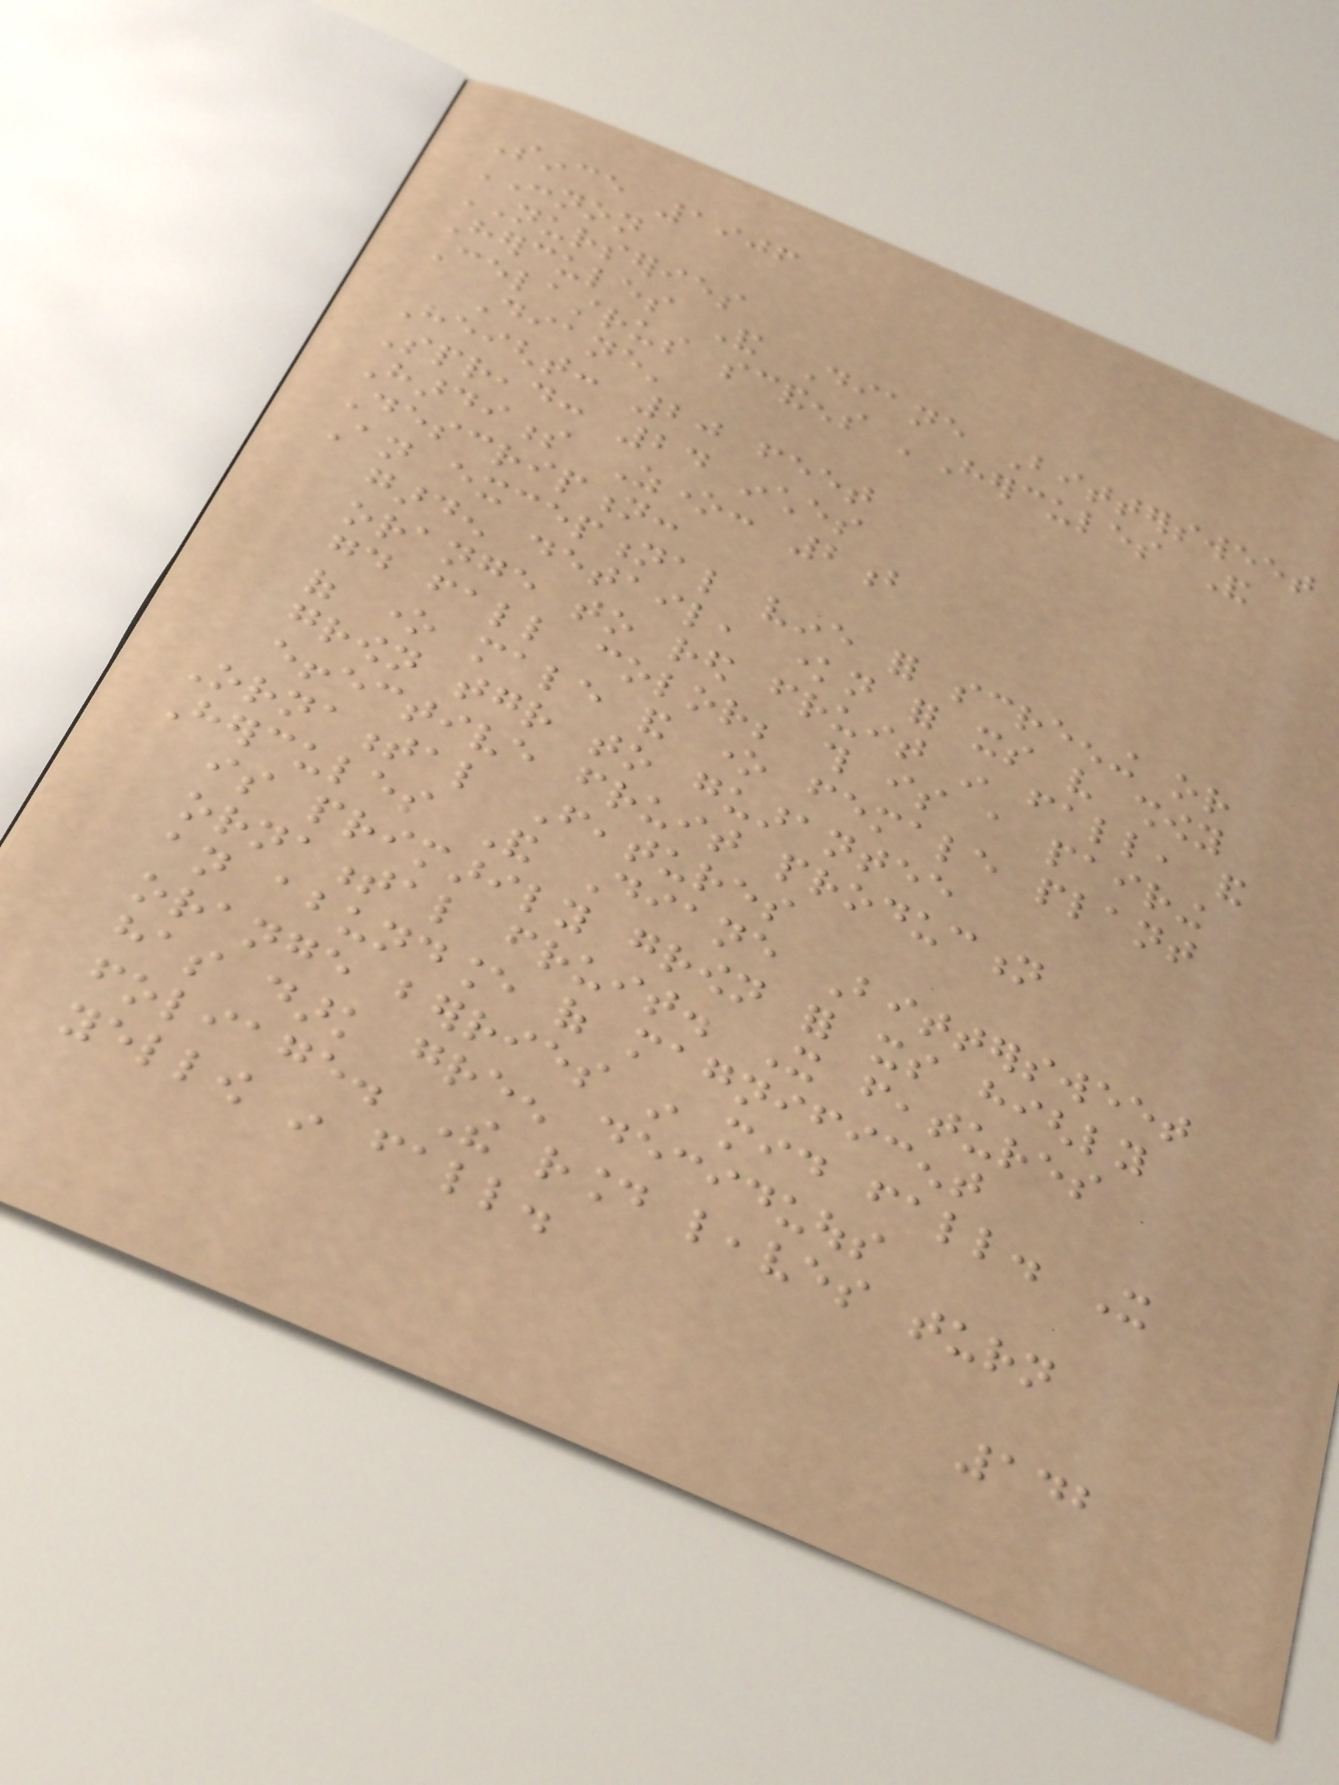Since 1906
CONNON
NURSERIES
Hercules And Diane Bittersweet
Celastrus scandens 'Hercules And
Diane'
Height: 20 feet
Spread: 24 inches
Hardiness Zone: 2b
Description:
An exceptional vine for screening or
garden detail, known for its very showy
orange to red fruit in fall, and
good fall color; this is a pairing
of one male and one female plant
grown together to guarantee
effective fruit production
Ornamental Features
Hercules And Diane Bittersweet
is primarily grown for its highly
ornamental fruit. It features
an abundance of magnificent
orange berries in mid fall. It
has dark green deciduous
foliage. The round leaves turn
yellow in fall.
142
